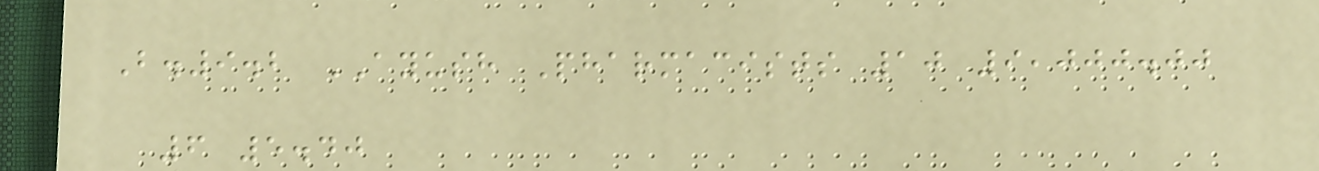B.9.2 AYUSH Pharmacists 10 9,000.00
6 5.40
